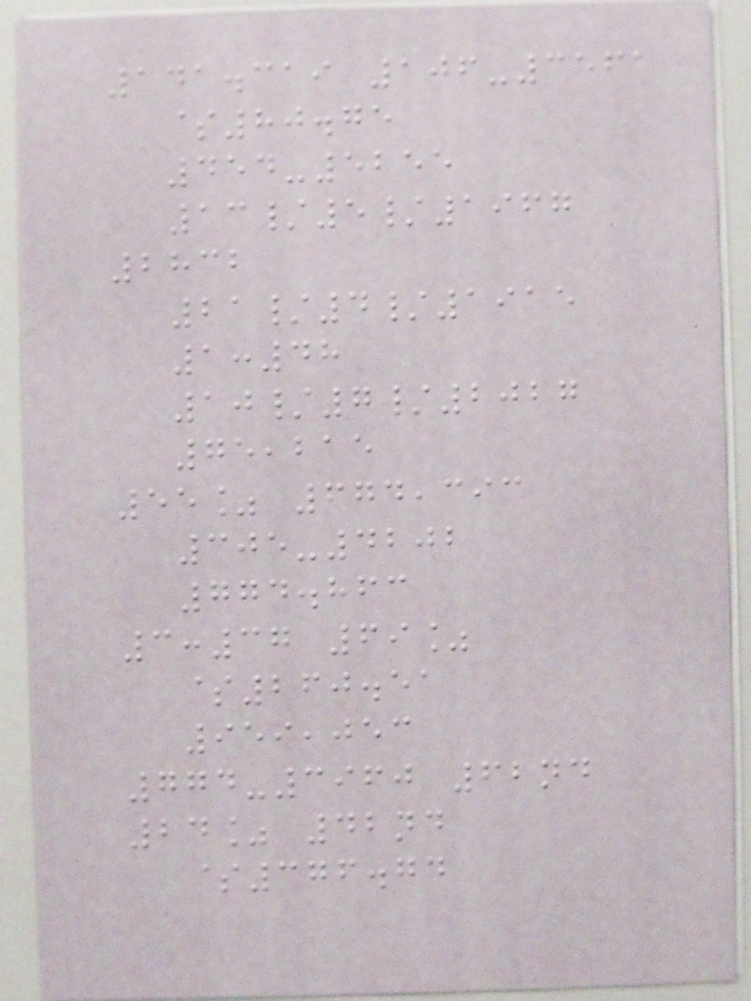141.319 106-3561
$80.75
454-5255
13/5/1967
2832
21/4/1915
1:48
10/7/2027
75,215
55% 674,393
305-4202
774.863
3:37 69%
$260.51
959,053
774-3960 62nd
24% 42nd
$376.74
